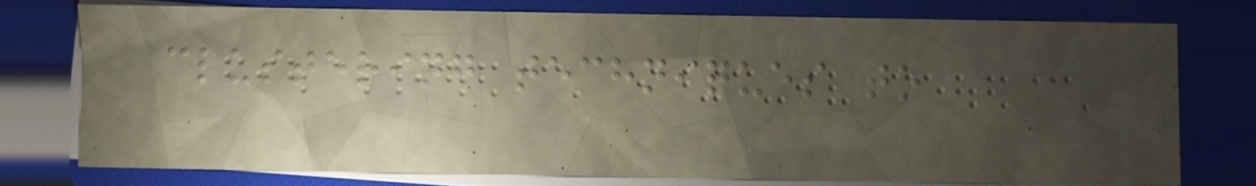clustering techniques to
